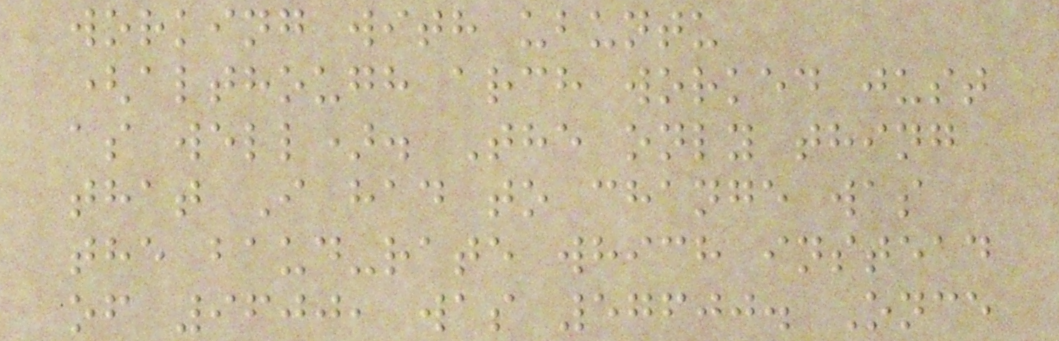working with ubuntu
(although arch worked just
as well). The only thing
that I had to change was
the baud-rate which instead
of 9600, was 57600. Once
